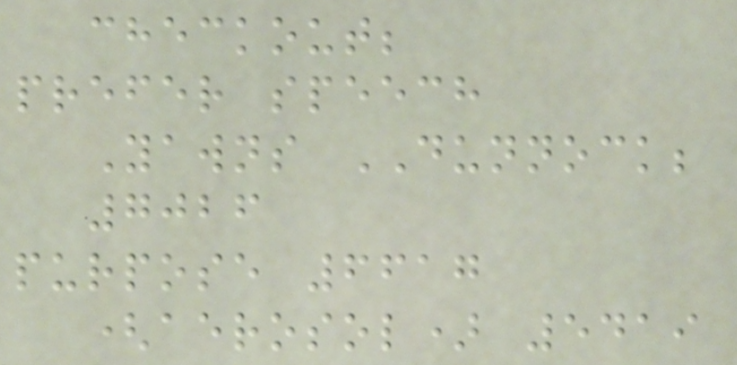checkout;
prefer speech
Yawns DUNNOCK;
7026
purpose 6617
(aerosol) 5419
